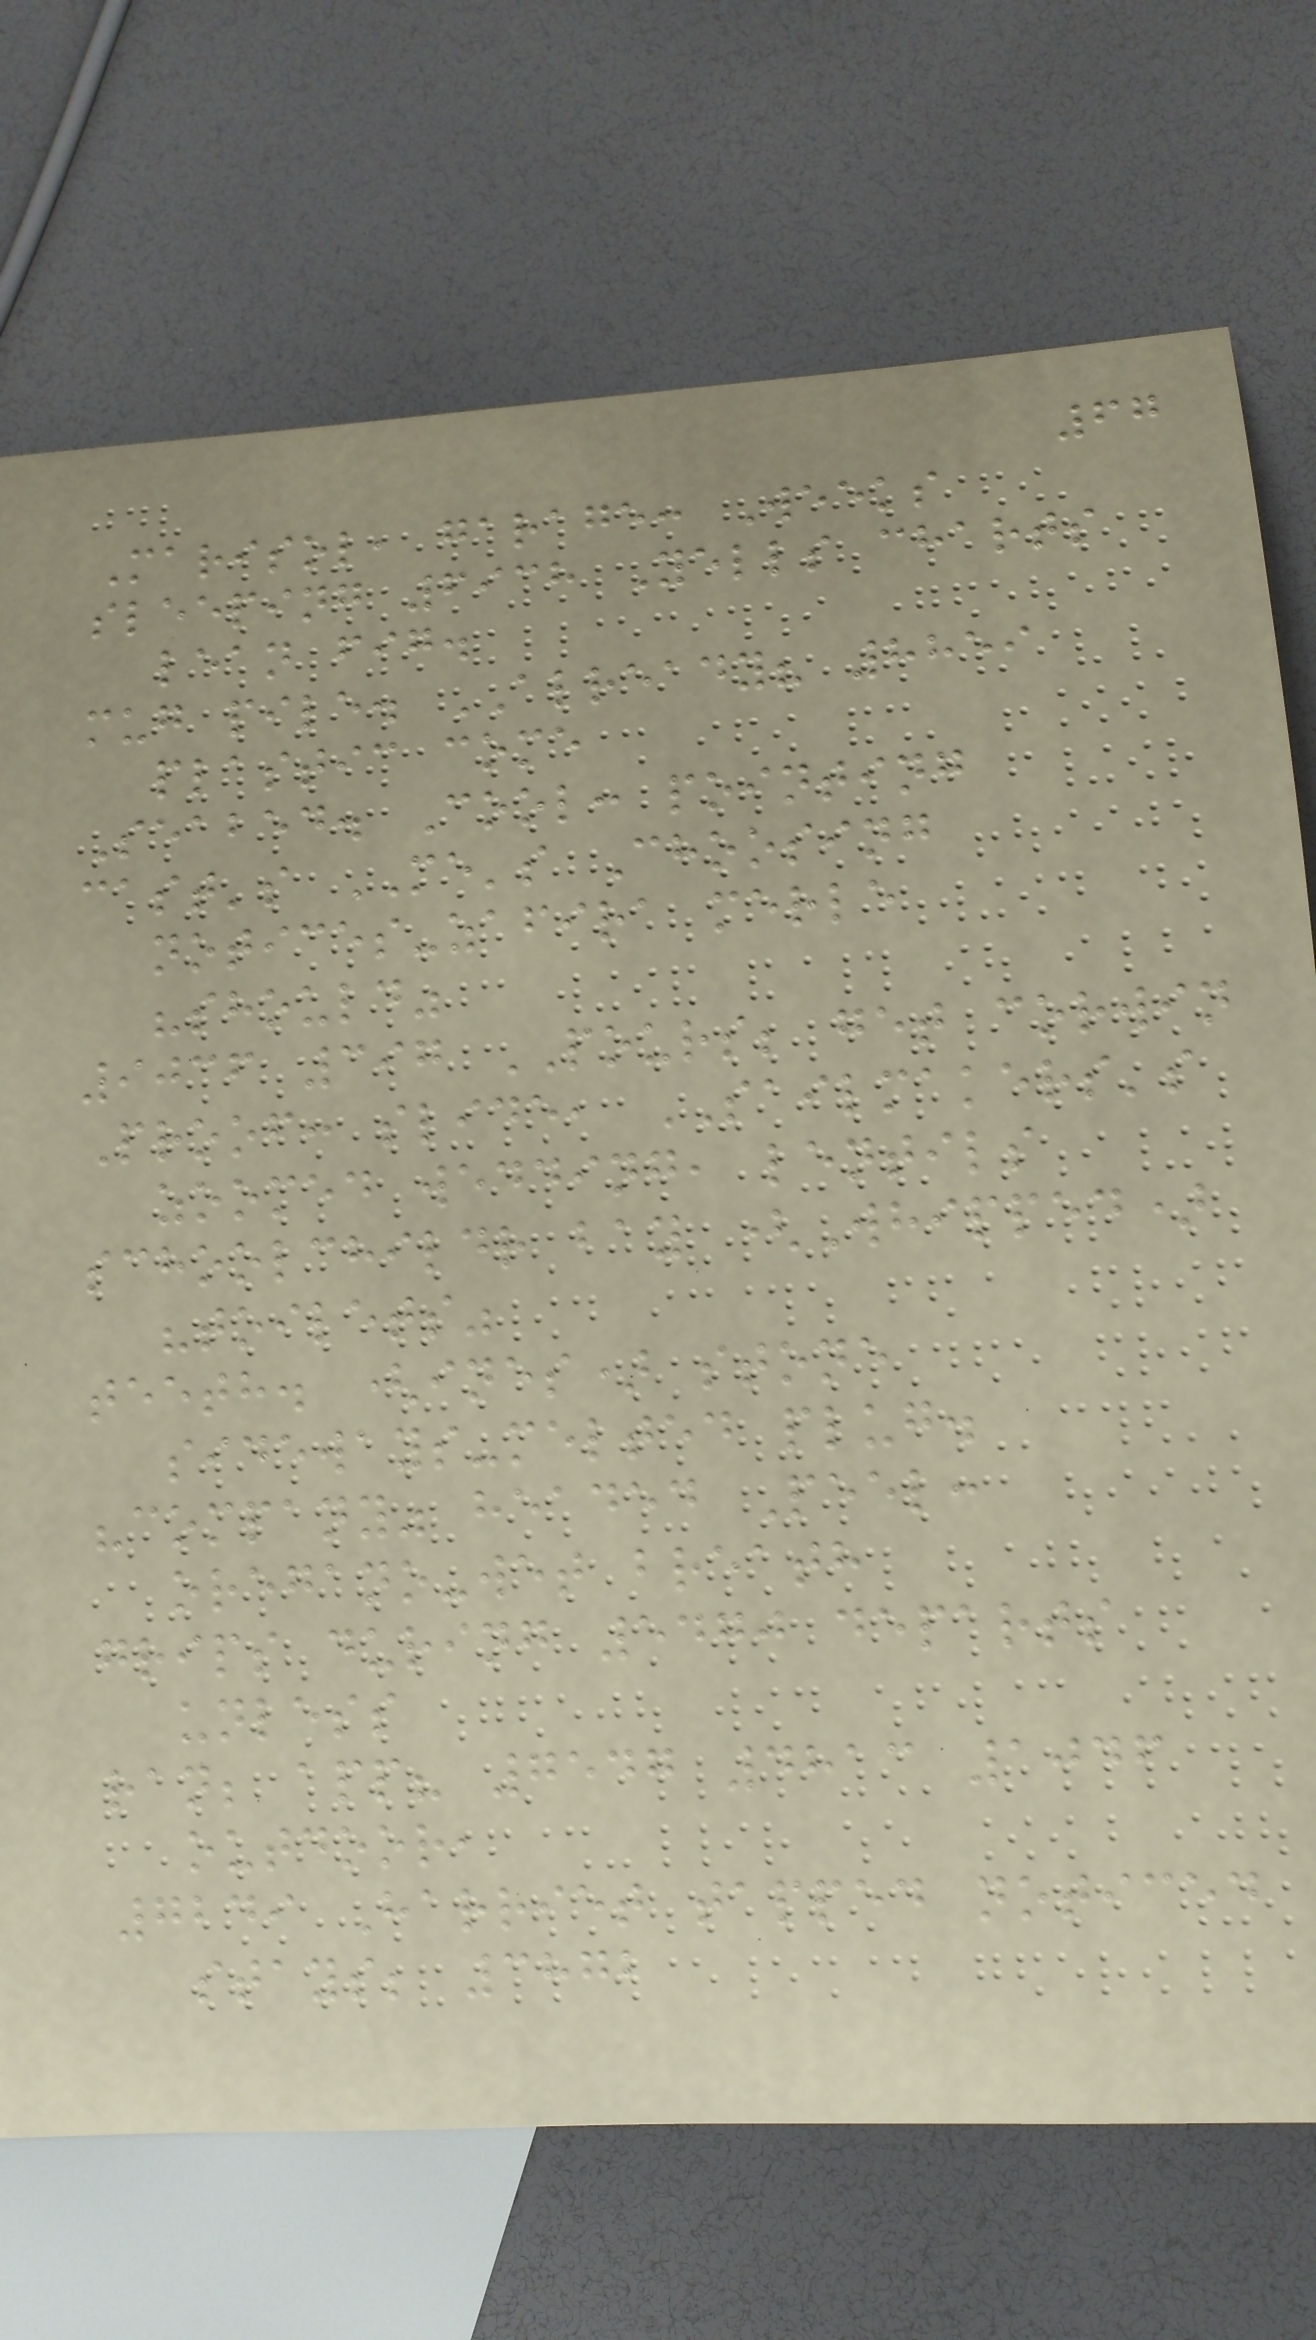67
Marisol, garage: Weeks
sleeping 6938 Yells charts
lean fig.
mug pile. ALREADY? 8859
plastic come
Seabed. Cool: pointing
cast's ME's Choosing
notices-zafira merle
"should"
9036 397 POURS; get corwin
Proof: slide, SAILMAKERS's
zoomed wedding, lentils
schoolchildr bay (Whipped)
"toilets"
teeth. (ines) stone
sideways-melted plug.
"company" headed Peel:
oregano-wet breath
grips during 5470 departs
unless
ran; app? 7547 4813 1046
outdoor,
7249 Harriet tapped noticed
stays; 3872
